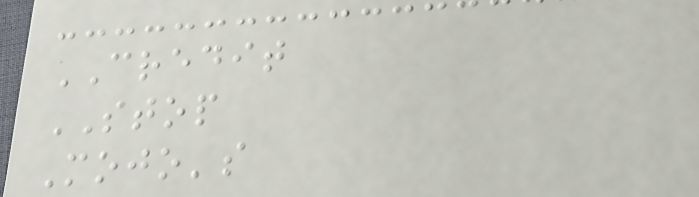CREDIT
STOP
Mojo's
